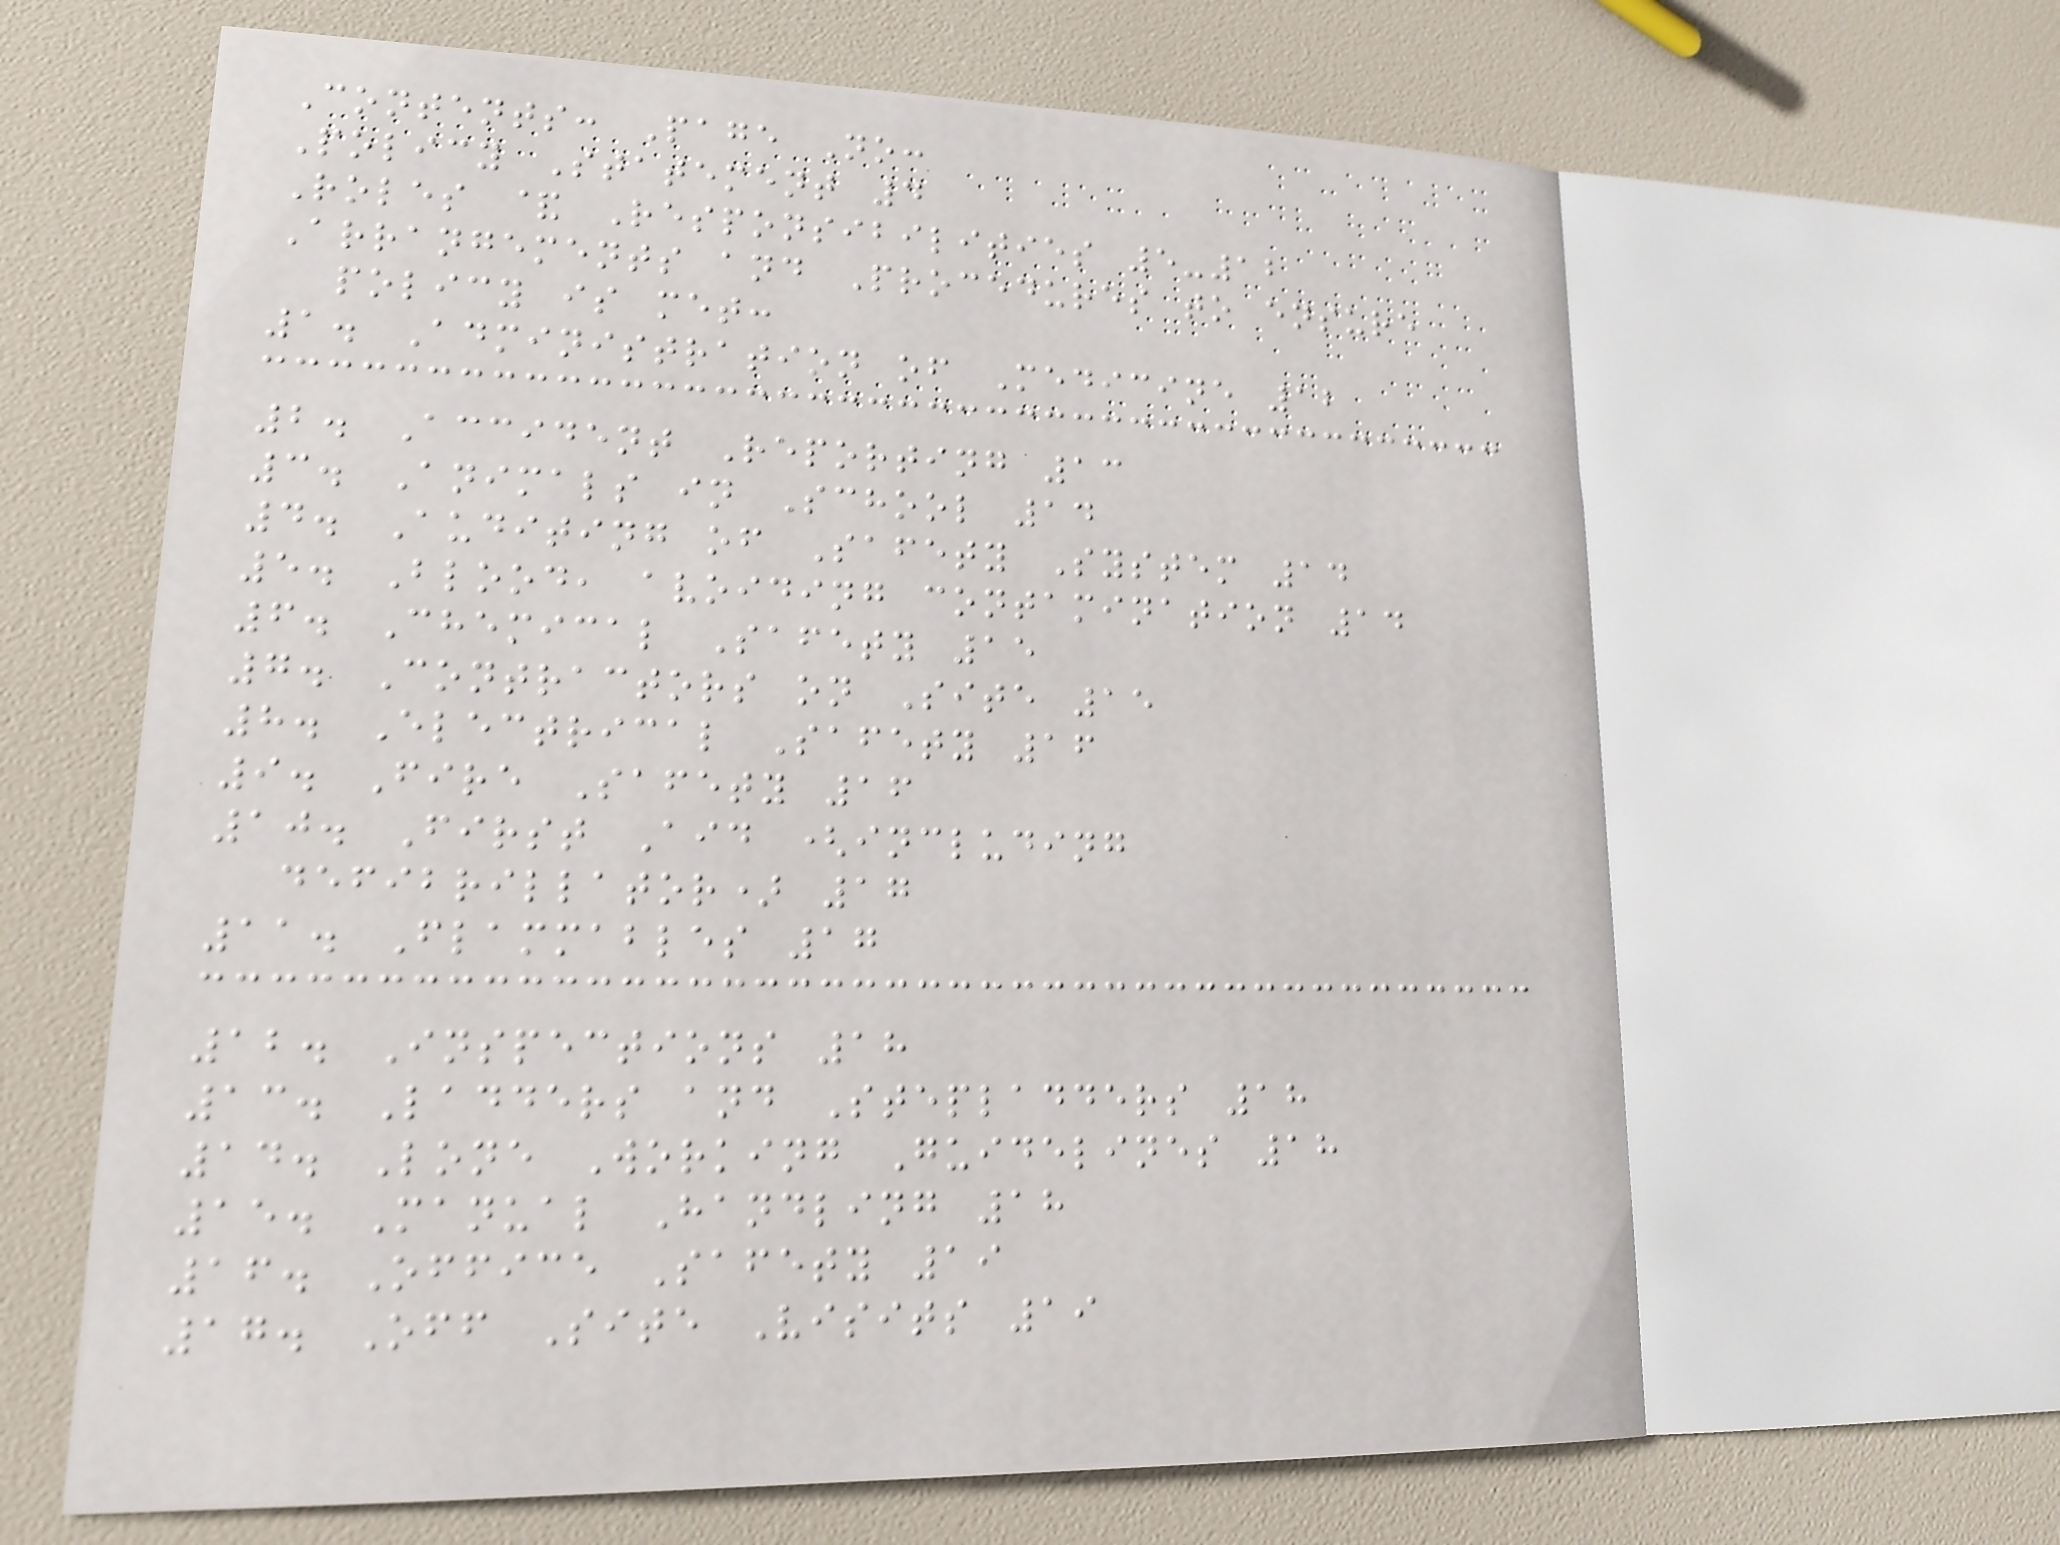Contents: Page No:
Policy Statement 4
Roles & Responsibilities 5-12
Arrangements and Procedures to ensure
policy is met:
1. Administration of Medicine 12
2. Accident Reporting 13
3. Animals in School 14
4. Auditing of Safety System 14
5. Blood, avoiding contamination 14
6. Chemical Safety 15
7. Contractors on Site 15
8. Electrical Safety 16
9. Fire Safety 16
10. First Aid (including
defibrillator) 17
11. Flammables 17
12. Inspections 18
13. Ladders and Stepladders 18
14. Lone Working Guidelines 18
15. Manual Handling 18
16. Office Safety 19
17. Off Site Visits 19
